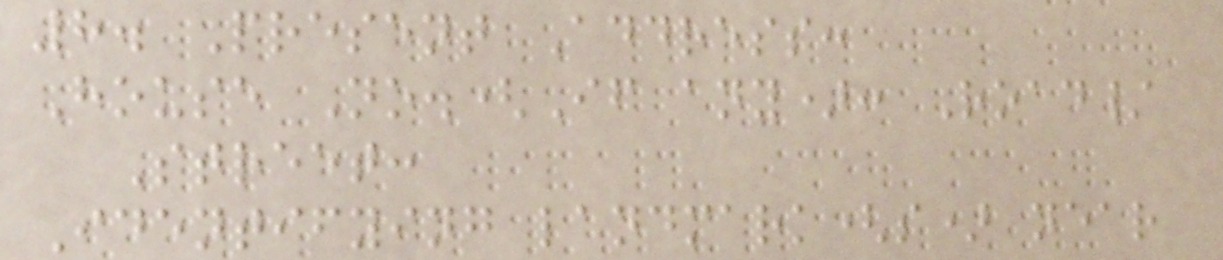8. Present Address:
House No.(If any): Road/
Street:
Identifying landmark(s) near
